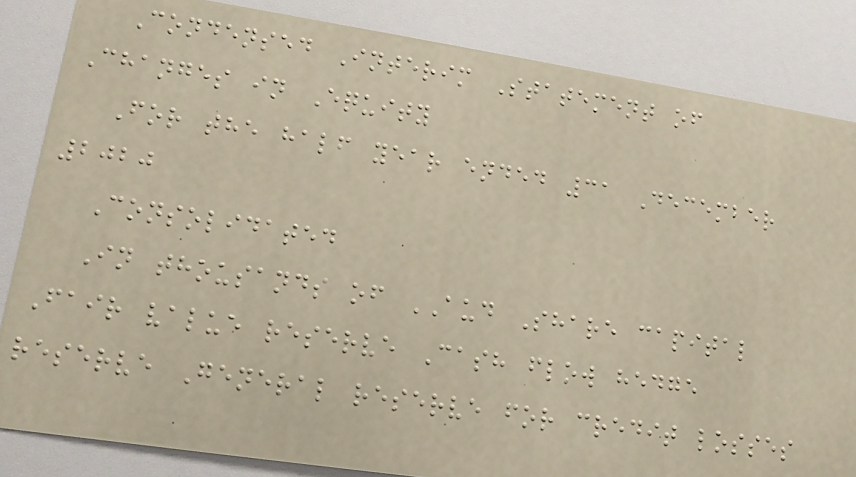Condensed Interim Statement of
Changes in Equity
For the half year ended 31 December
2020
Consolidated
In thousands of AUD Share capital
Fair value reserve Cash flow hedge
reserve General reserve for credit losses
